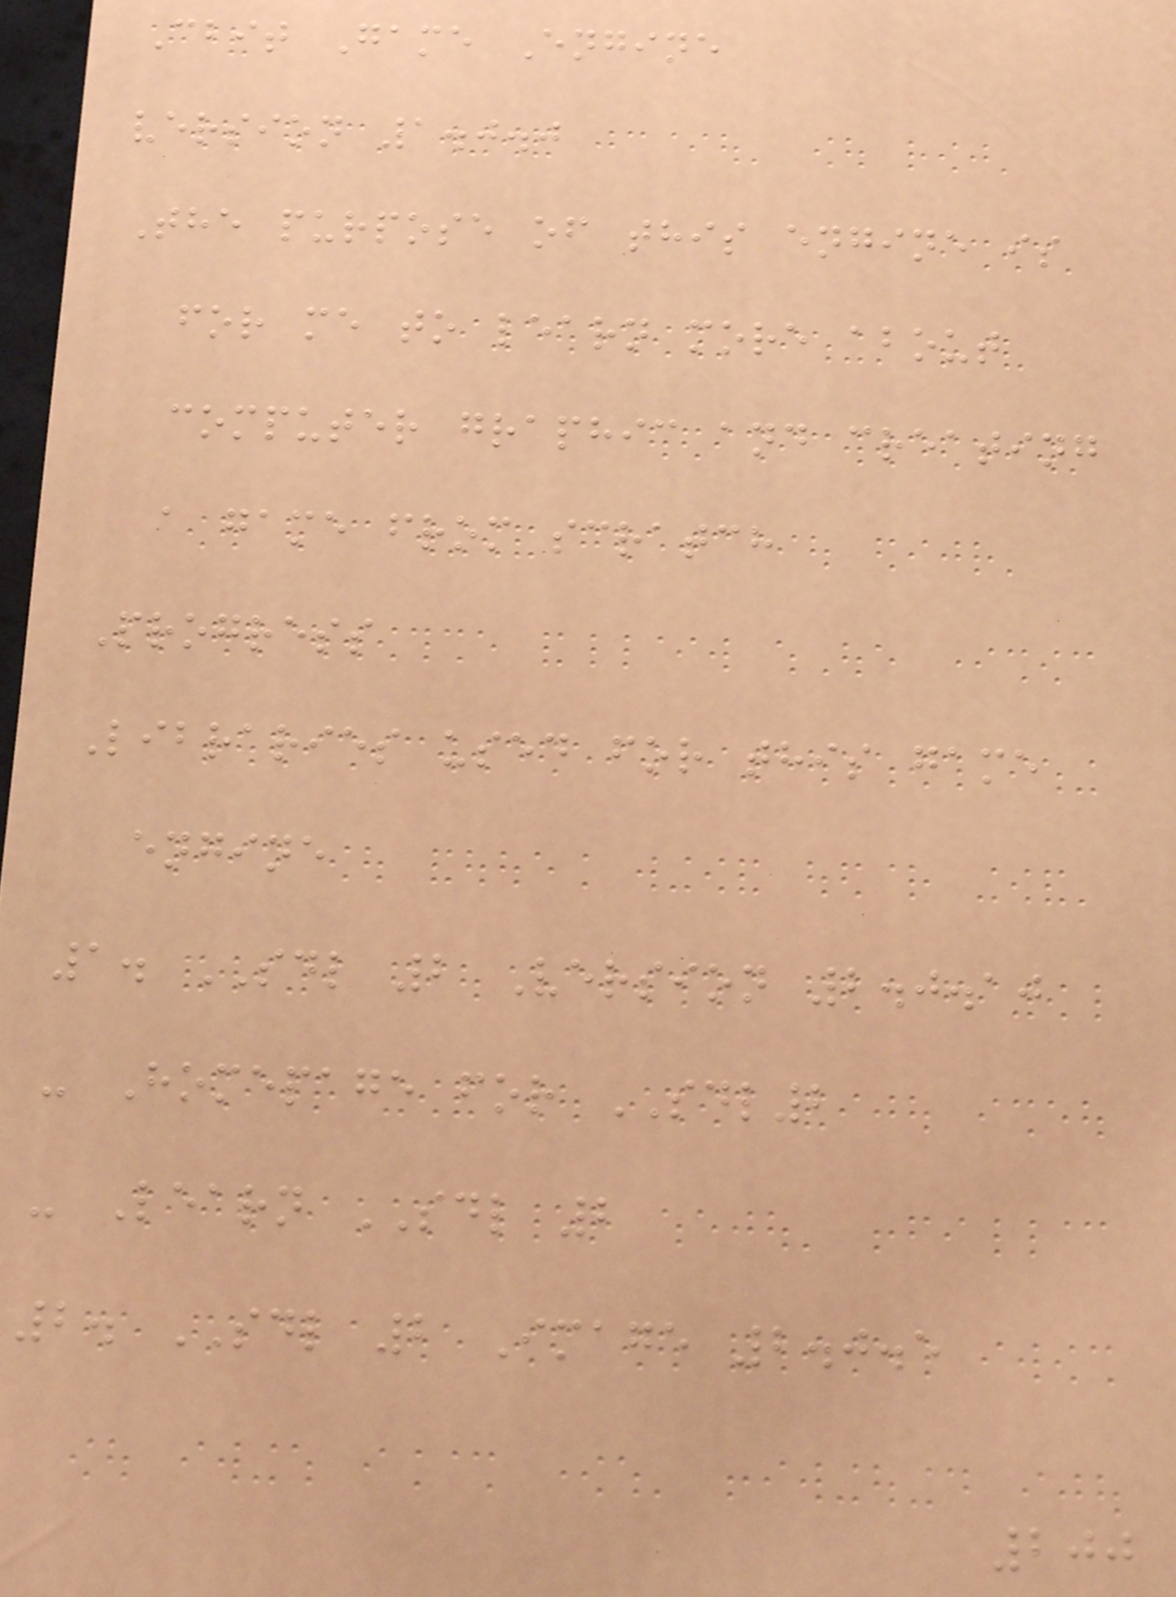Cbit Game Engine
version 1.0.0
The purpose of this engine is
for me to learn more about
computer graphic and creating
a game from scratch
Progress
Libraries used for this game
engine
1. SDL 2 Version 2.0.10
- Homepage for SDL2
- Learn SDL 2
2. SDL 2 Image 2.0.5
200
